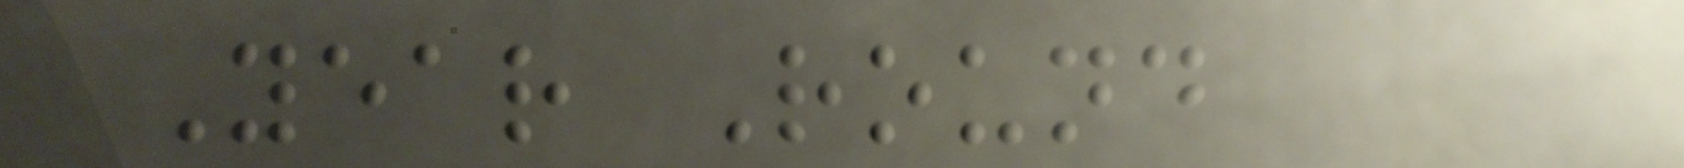Year Round
